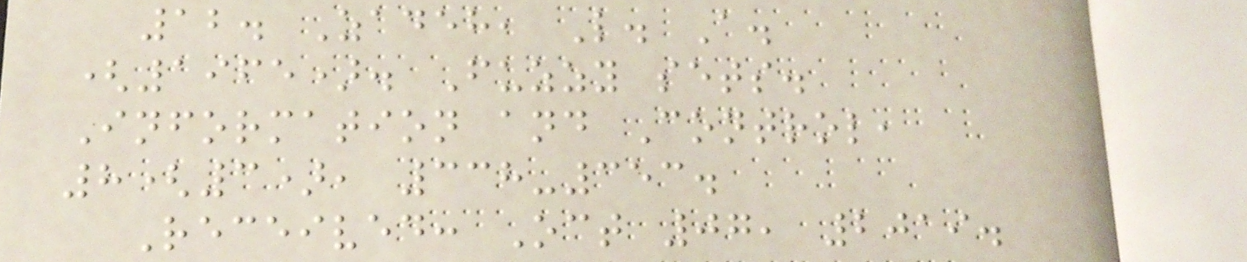12. Zadeh, L. A.
(1965). Fuzzy sets.
Information and Control,
8(3), 338-353.
Received: Oct 07, 2019.
